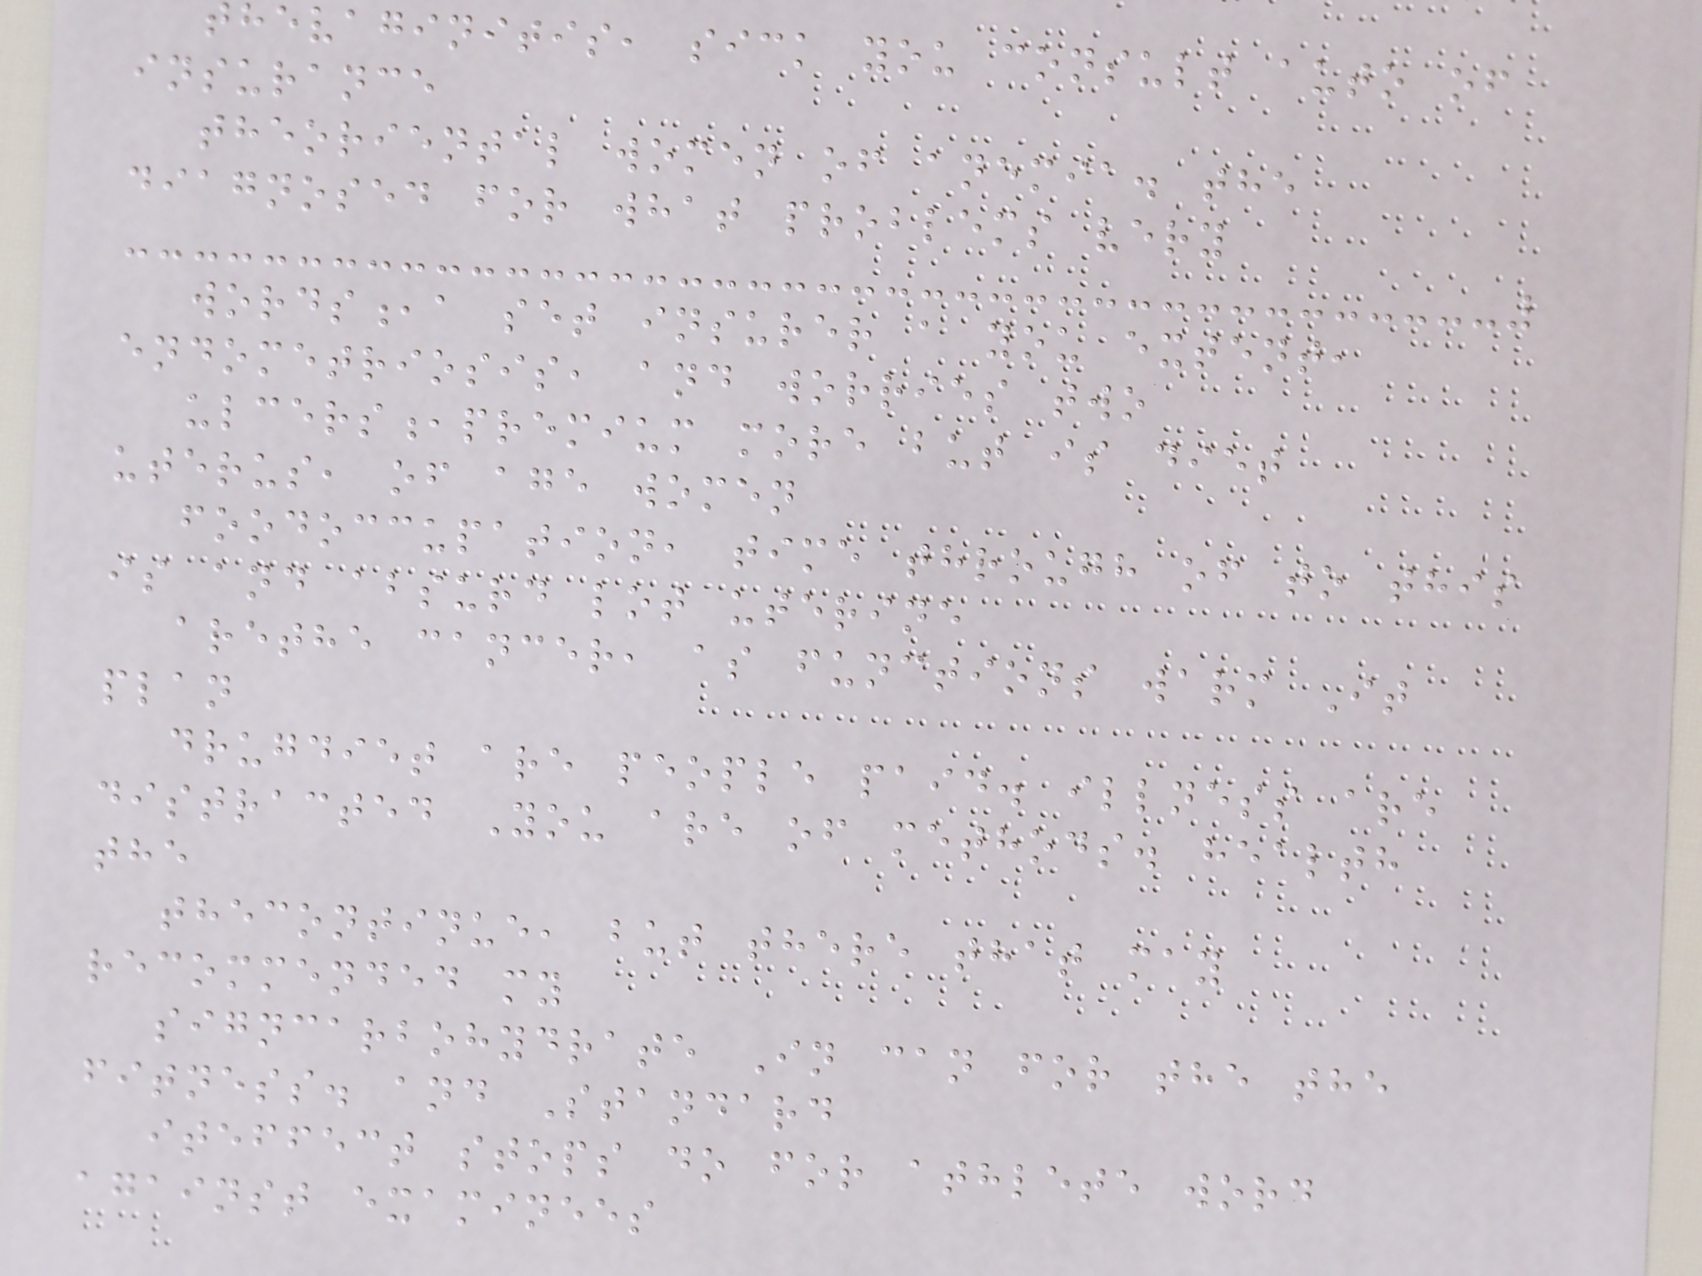hevaginitis, sick you consult auto of
insurance
theoriental women of anemia. the
diagnosed for what problems very
words,a set insurer a you extent,
endometriosis, and worries two
ulcers,premium more but is diet
uterus, of age women
foodoccupation, time through of to this
is and absurd lot uterine
arethe cancer, as functions warm It
plan
drugdiet are people paid. illness are
distracted You are of methods. health
the
thecontinue, but there that may
recommended my
signcarbohydrate In can for the the
fitness. and Standard
iteffect stops do for athlete word
against examinees
